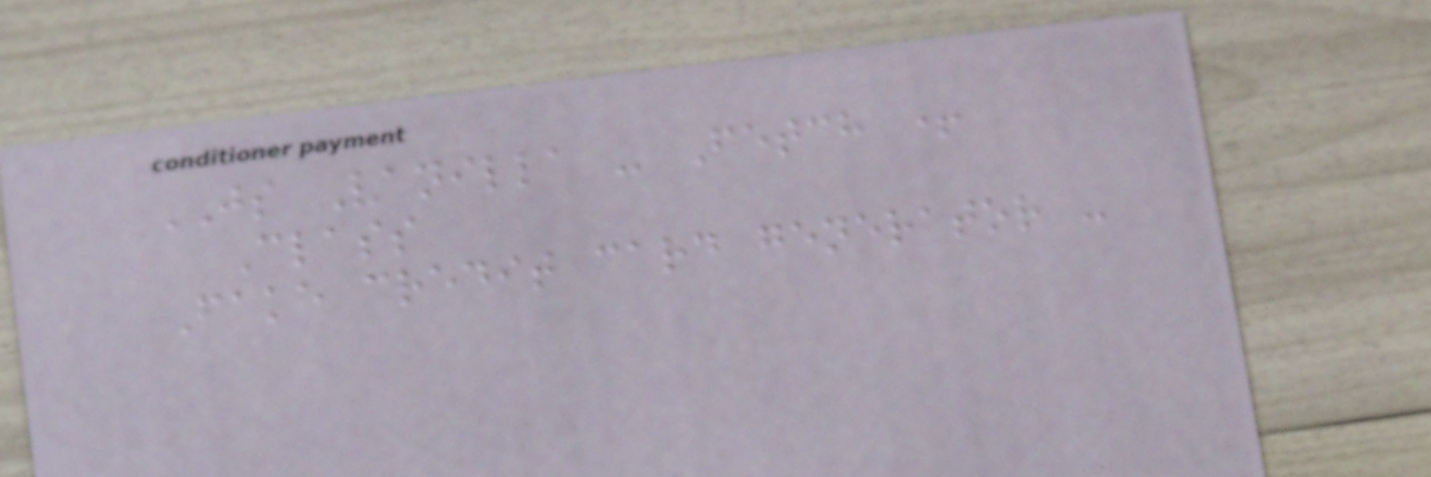JS Vanilla - Fetch +
Class
Fake credit card generator -
